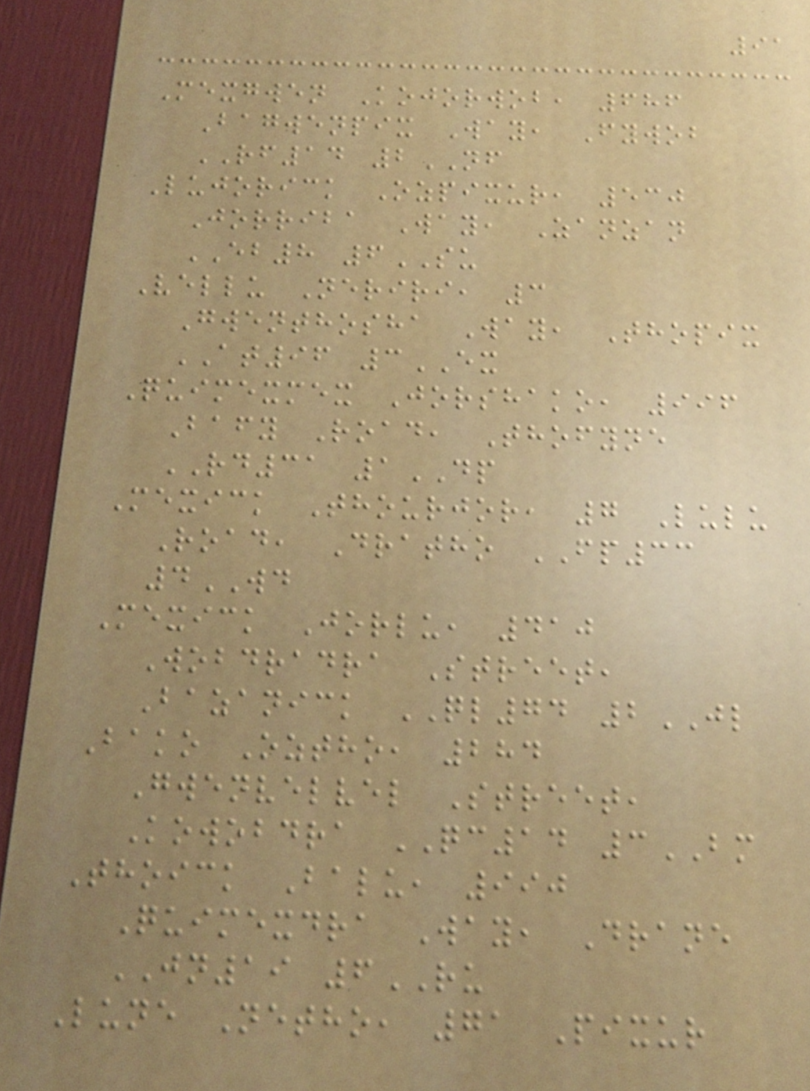91
Mexgwen Kojorwob, 686
Bagwenpix Way, Fywob
RF14 2NF
Lujorick Ozpixur, 530
Jorriba Way, Zanzan
EB8 6SU
Vellu Neriri, 3
Gwenthosha Way, Thopix
AT96 3EX
Quimexmex Jorshako, 996
Bafy Road, Thofyne
RD31 1DP
Mexick Thourjor, 7 Lulu
Road, Dratho FP33
4WD
Mexick Jorlu, 410
Wobdradra Street,
Bazanick QL74 2JL
Bako Oztho, 284
Gwenvelvel Street,
Kowobdra QC14 3BM
Thoick Balu, 990
Quimexdra Way, Drane
JN19 6RU
Lune Netho, 71 Pixur
